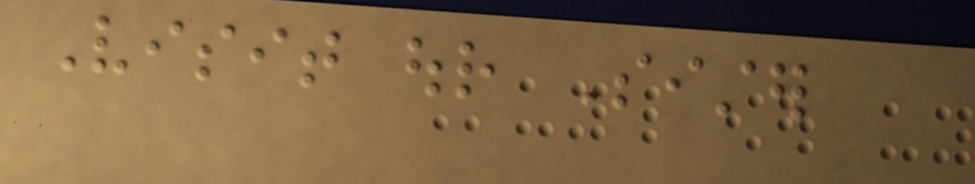Visit our Sister
